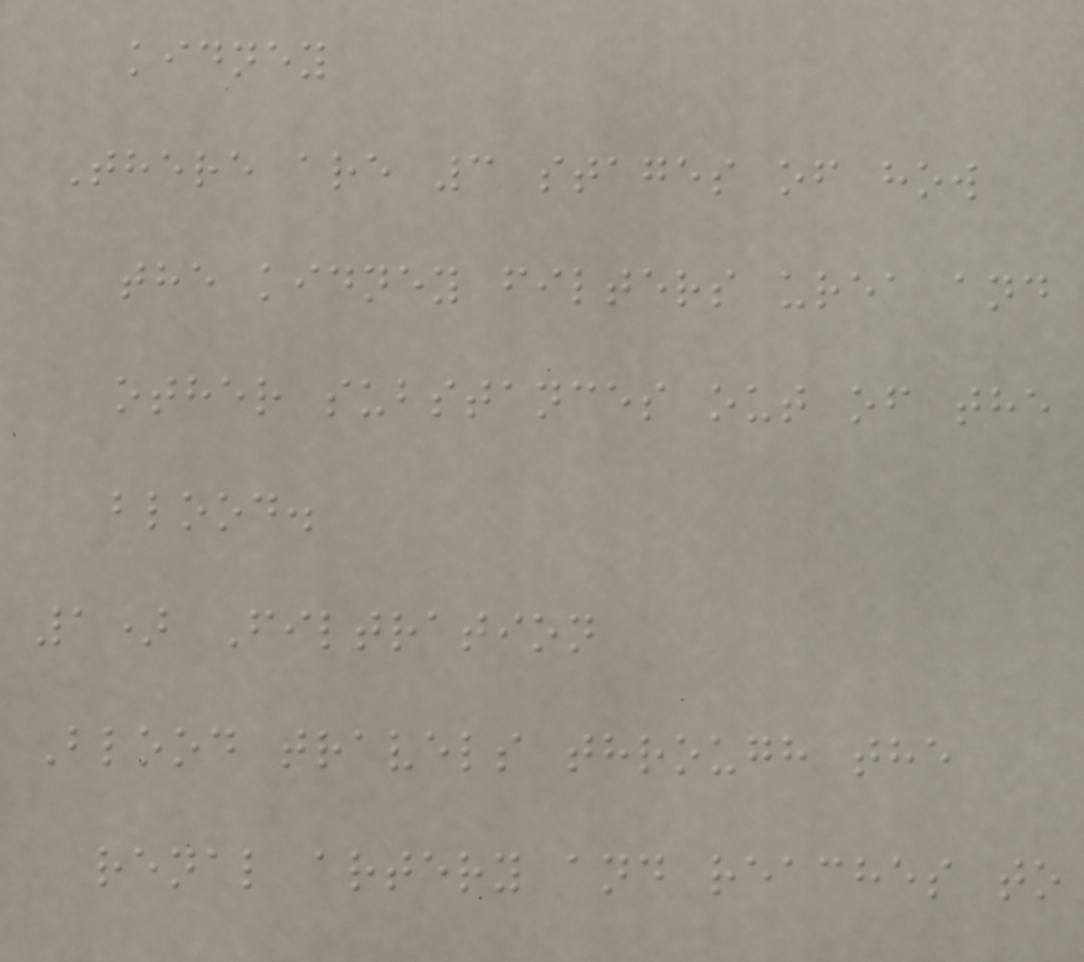kidney
There are 3 stages of how
the kidney filters urea and
other substances out of the
blood.
1) Filtration
Blood travels through the
renal artery and reaches to
